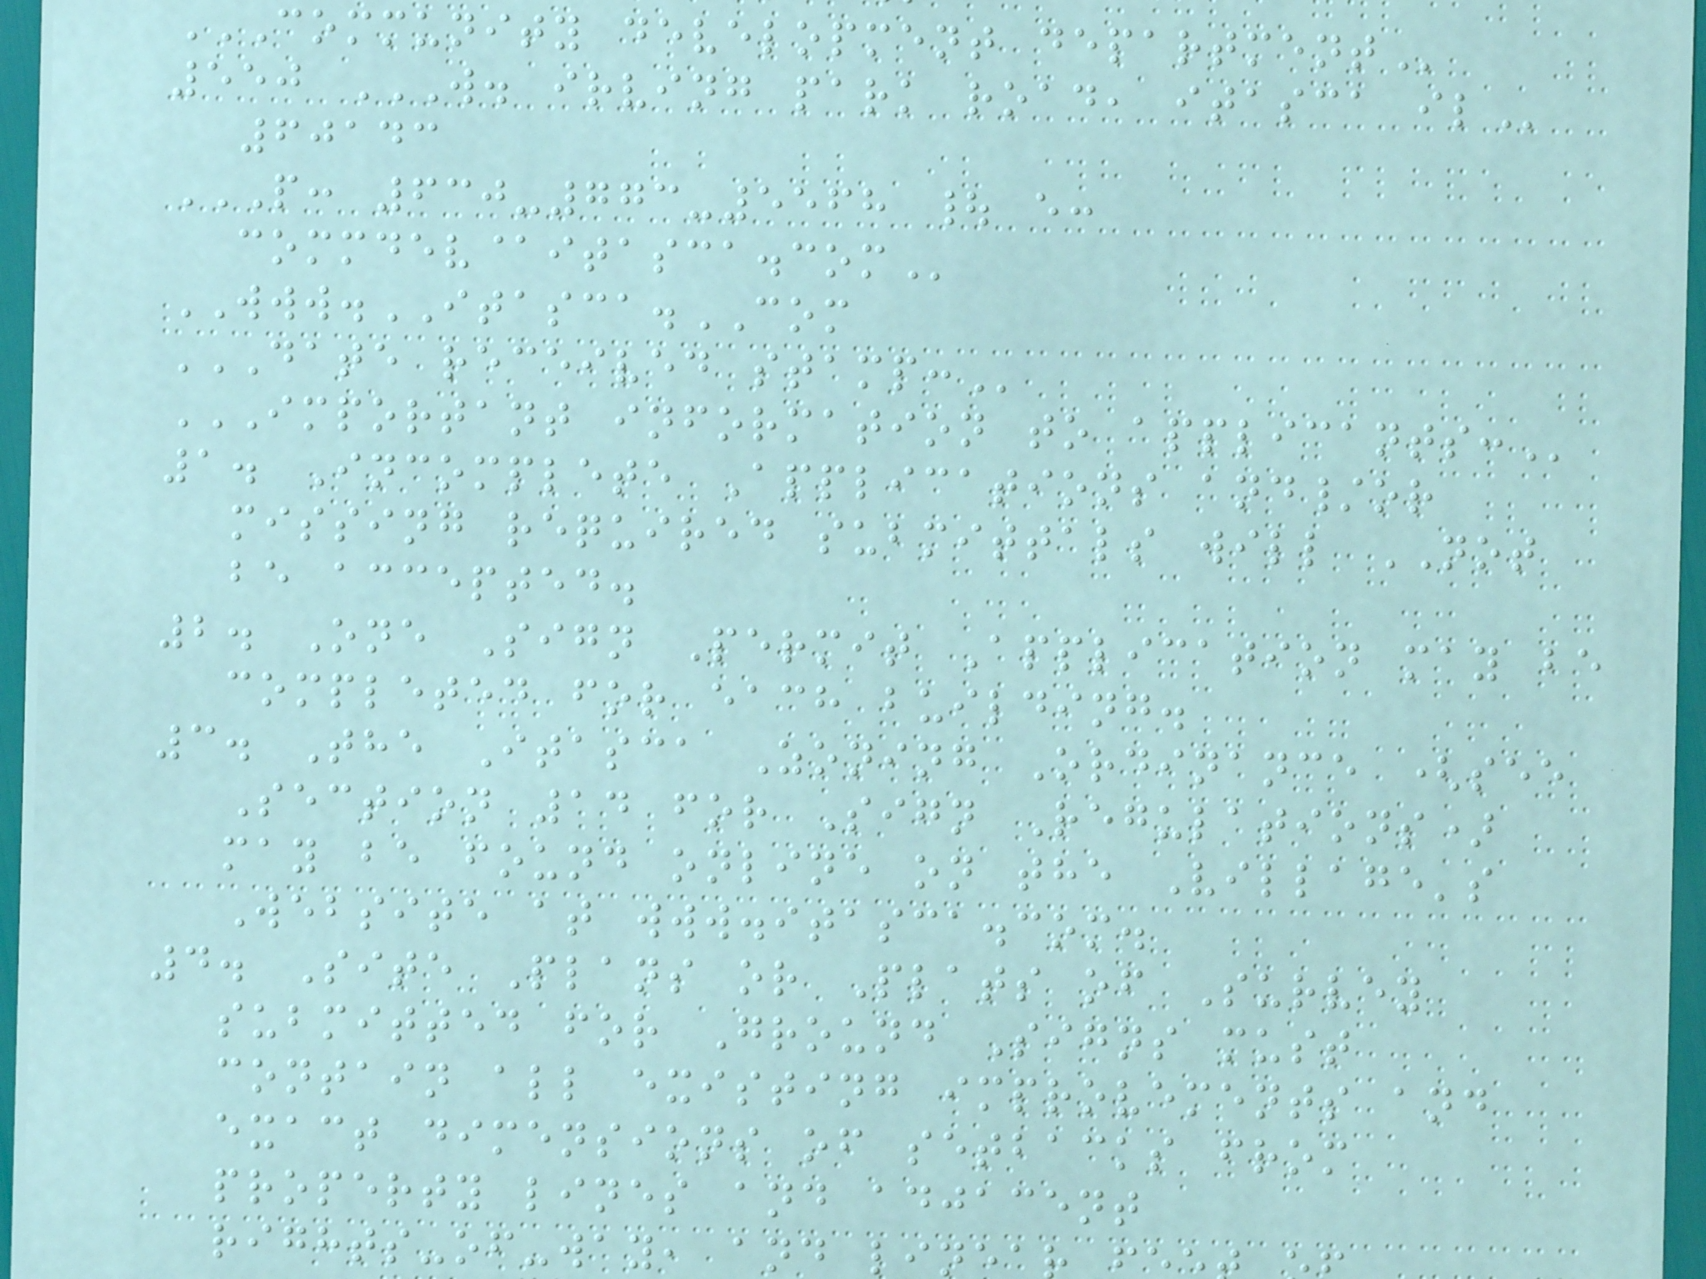COMMUNITY DEVELOPMENT DEPARTMENT
550 W. IRVING PARK ROAD, ITASCA IL
60143
P: 630-773-5568 | E:
WWW.ITASCA.COM
DATE RECEIVED STAMP:
IMPORTANT INFORMATION TO APPLICANTS:
1. Incomplete Applications and/or
missing required submittals will NOT
be accepted.
2. One Sign Permit Application may be
completed for each building.
3. The Itasca Zoning Ordinance (see
Section 14 for Sign Regulations)
may be found online on the Village's
Website at www.itasca.com.
4. Site Plans or Plats of Survey
submitted for Ground Signs must
contain all existing improvements and
exact dimensions of setbacks from
property lines and adjacent
rights-of-way, and line
